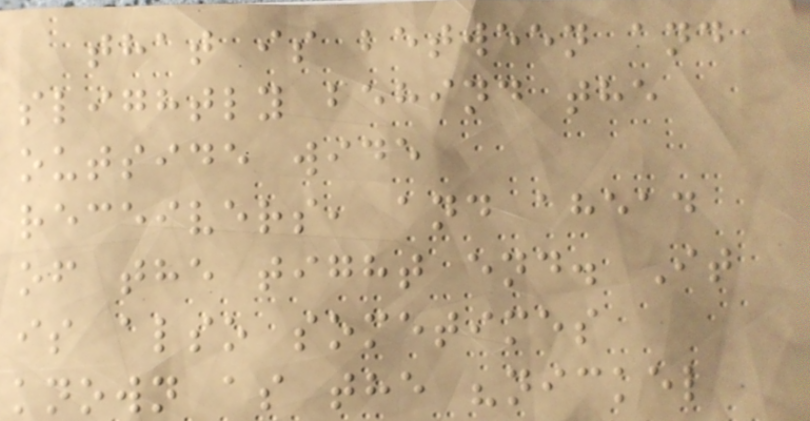that is between and
slightly behind the
outside wide
receivers, and ahead
of the tight end. It
is also sometimes
known as the "nickel
